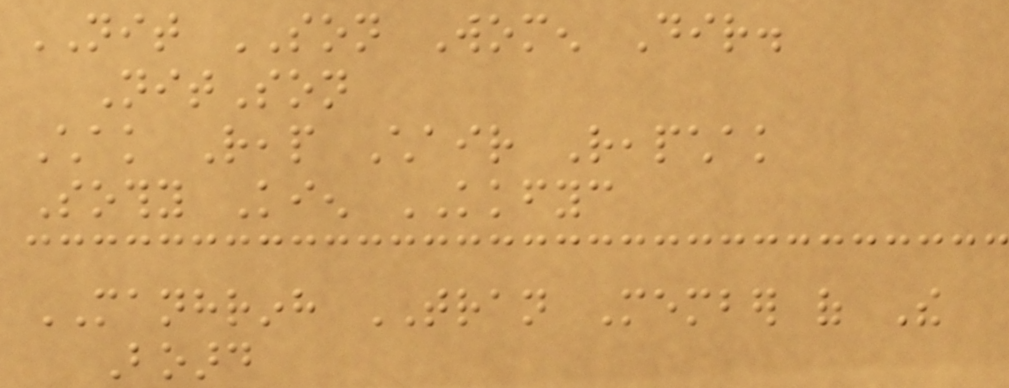NIT SON Women Dir.
NitSon
Chak Reap Chair Reapchak
Sothy Kien KKFYC
MANHRINH TRAN Member of The
Board
